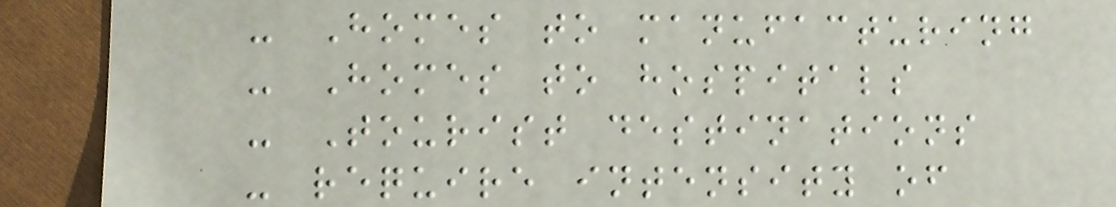- Homes to manufacturing
- Homes to hospitals
- Tourist destinations
- require intensity of
